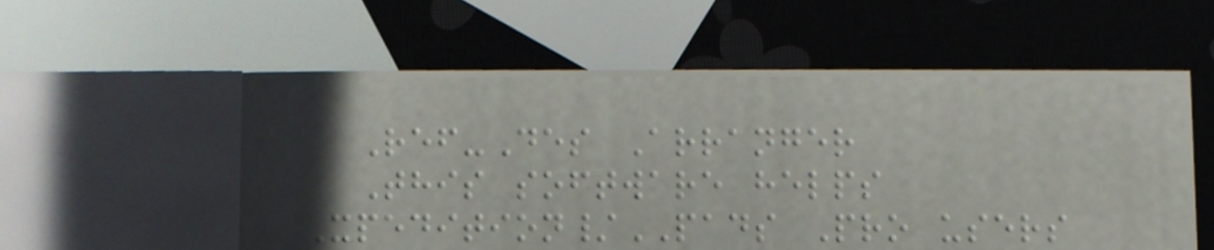Ref-Des Arranger
This software helps
Xpedition/PADS Pro users
